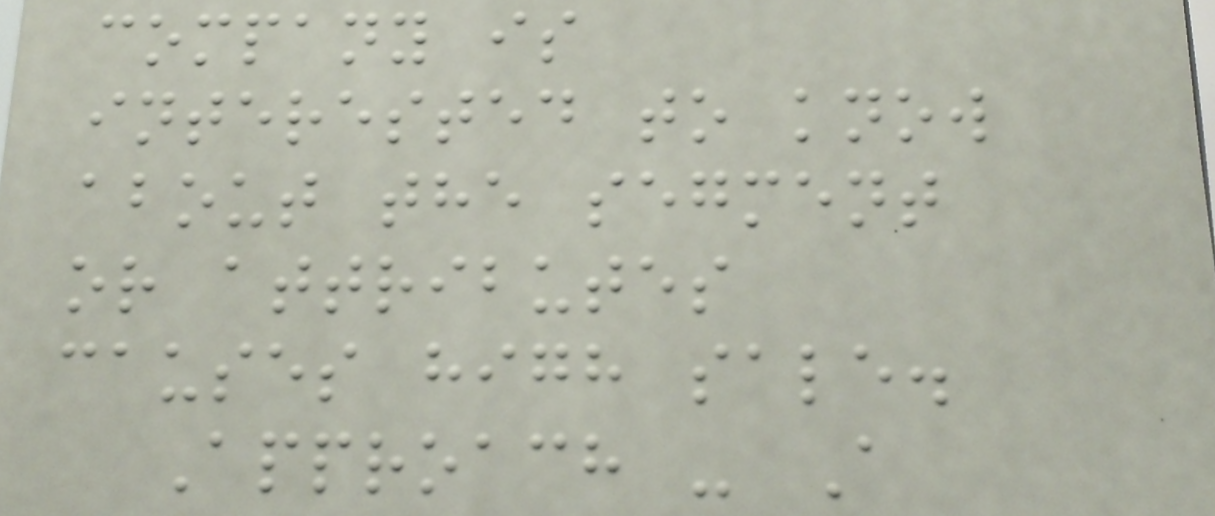company is
interested to know
about the segment
or attributes
causes high sale.
Approach - A
